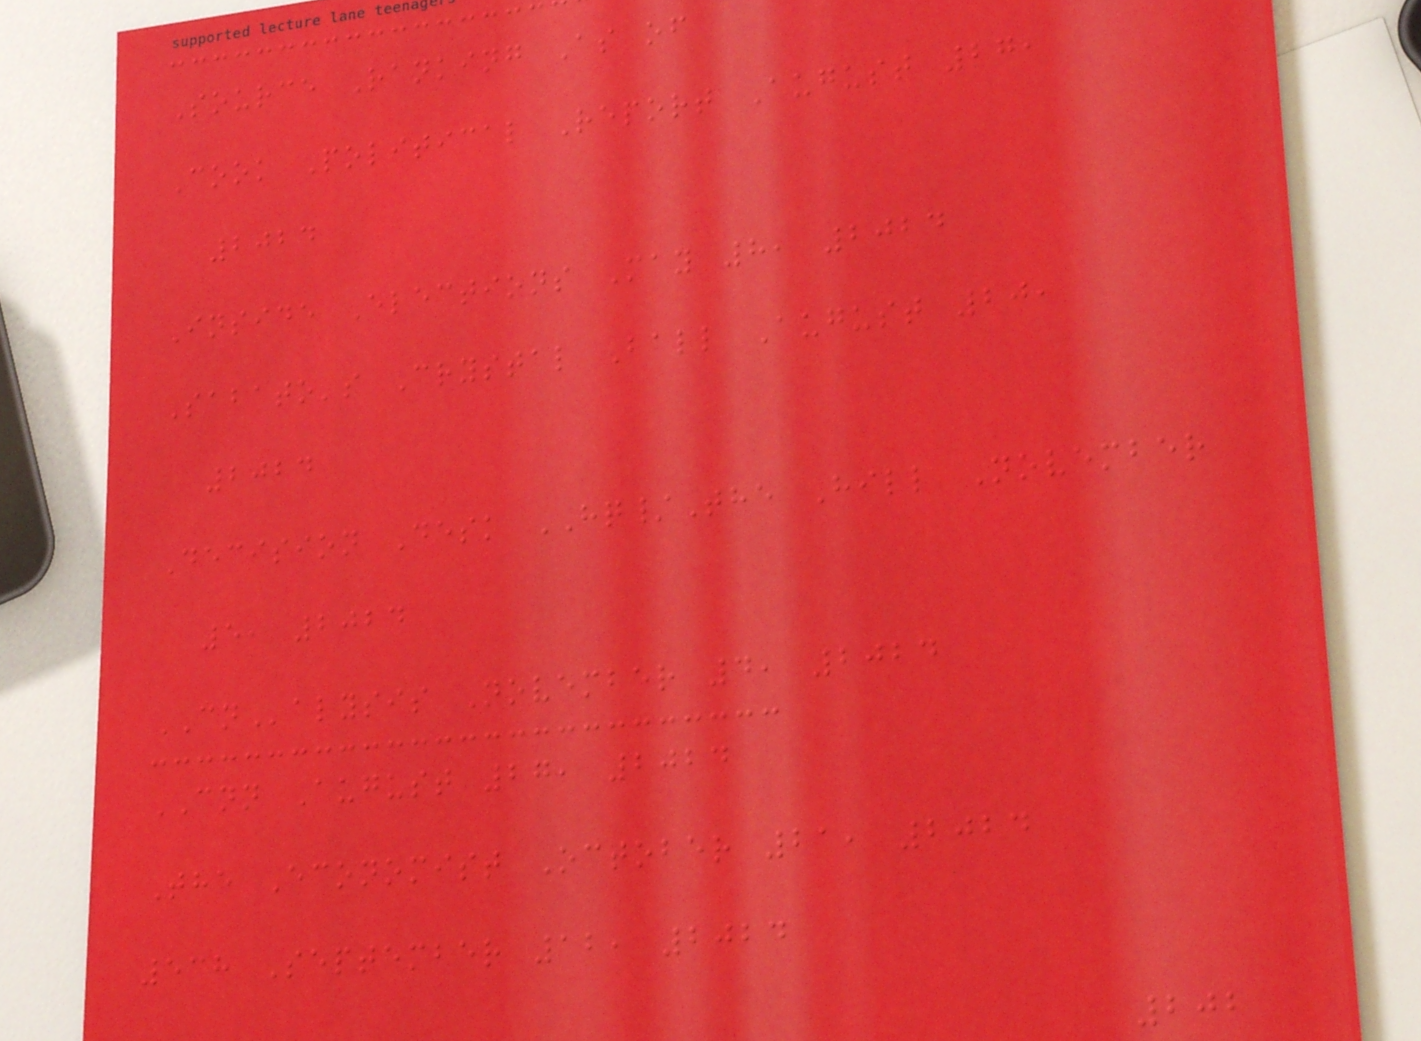Source Ranking As of
Cook Political Report August 27,
2024
Inside Elections May 8, 2024
Sabato's Crystal Ball August 20,
2024
Decision Desk HQ/The Hill November
5, 2024
CNalysis November 4, 2024
CNN August 27, 2024
The Economist October 21, 2024
538 September 12, 2024
202
